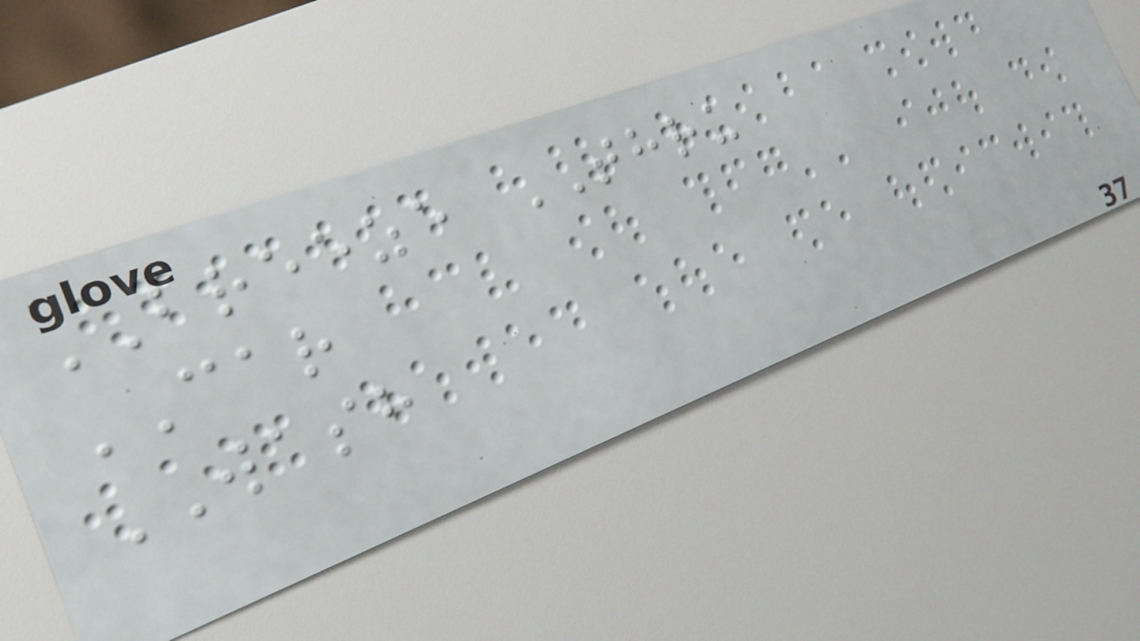BREEZE THRU
CAR
WASH
